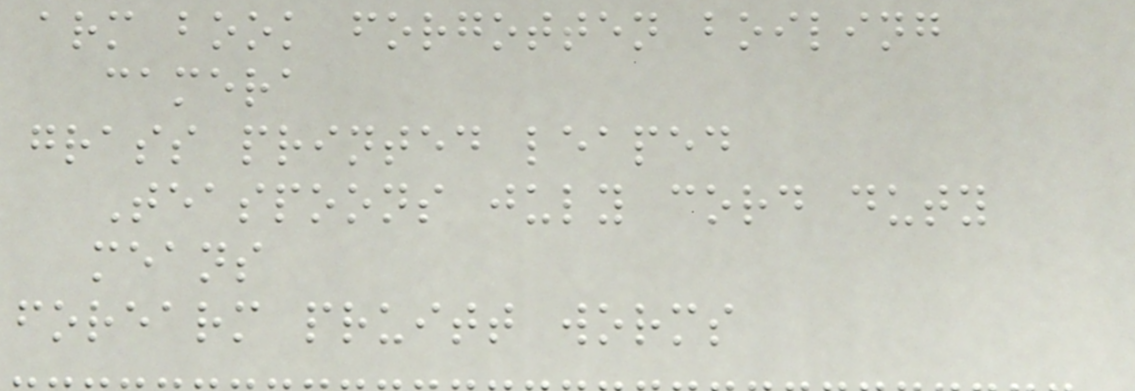arm book forgotten boiling
camera
grass printed leaped
Teaspoons july cord duty
means
forearm pruitt worms
